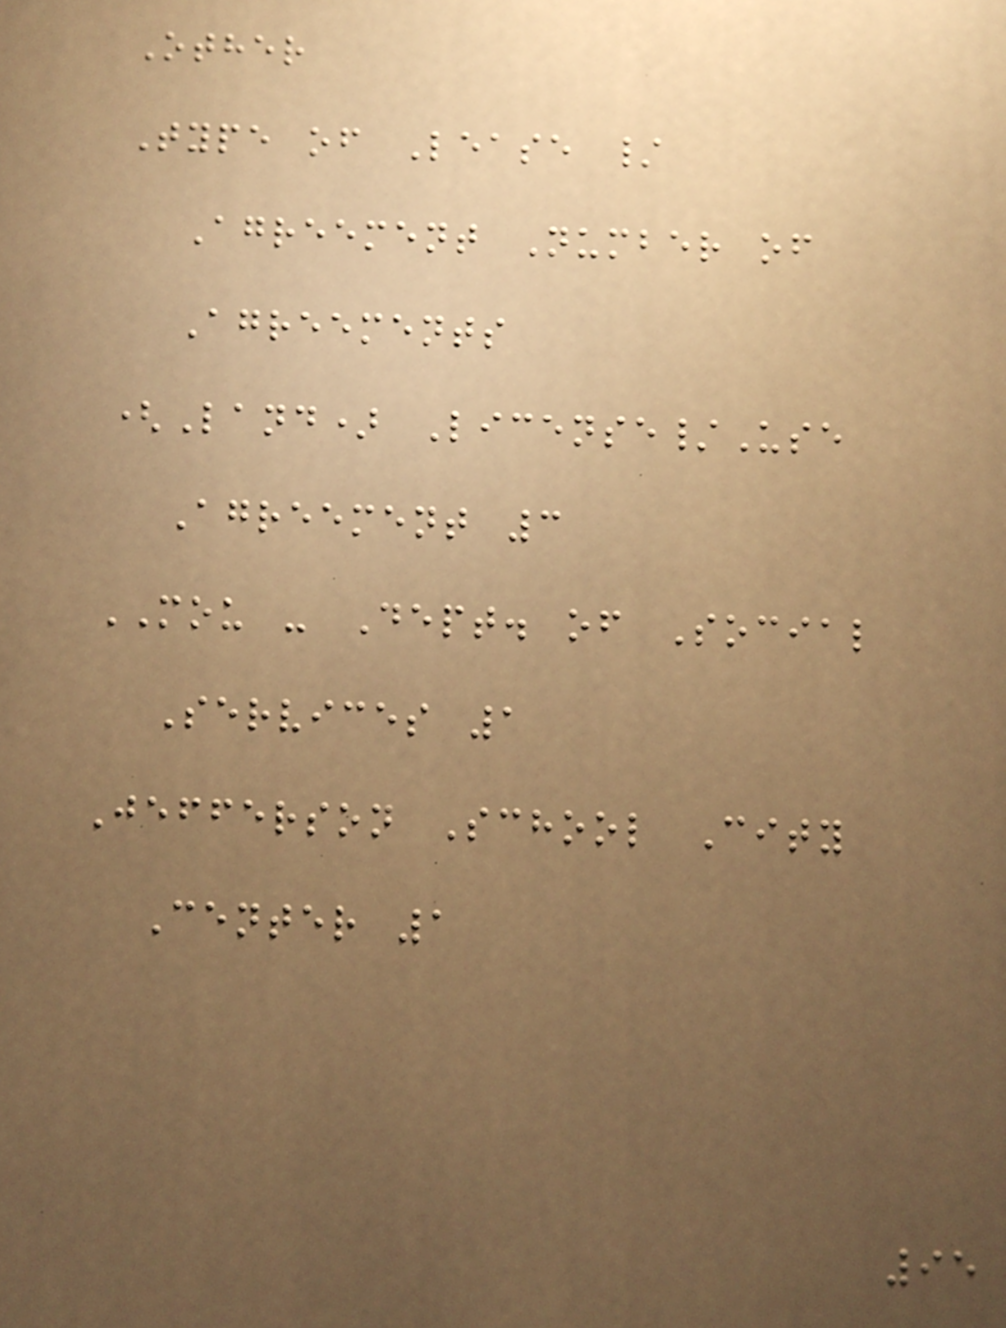Other
Type of Lease /
Agreement Number of
Agreements
(Land) License/Use
Agreement 3
MOU - Dept. of Social
Services 1
Jefferson School City
Center 1
95
